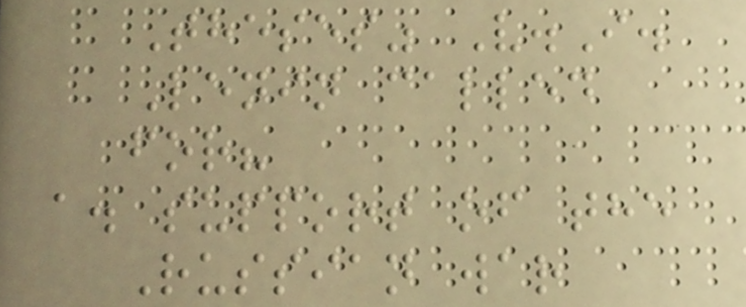Theses" V.I.
Lenin called
for?
a. support of the
Russian war
